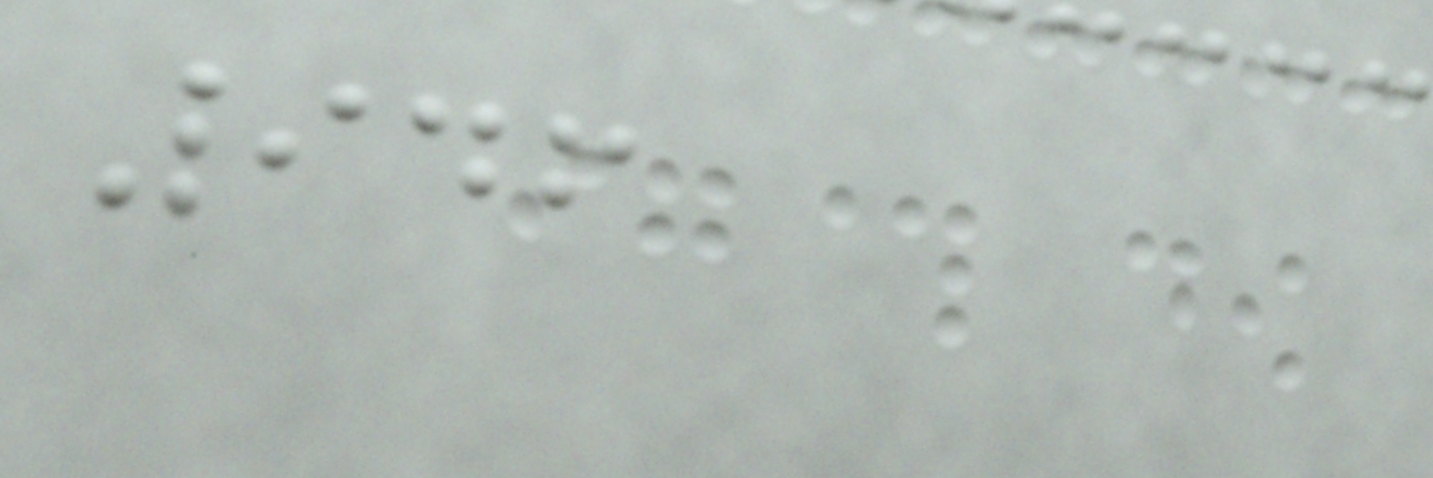946
